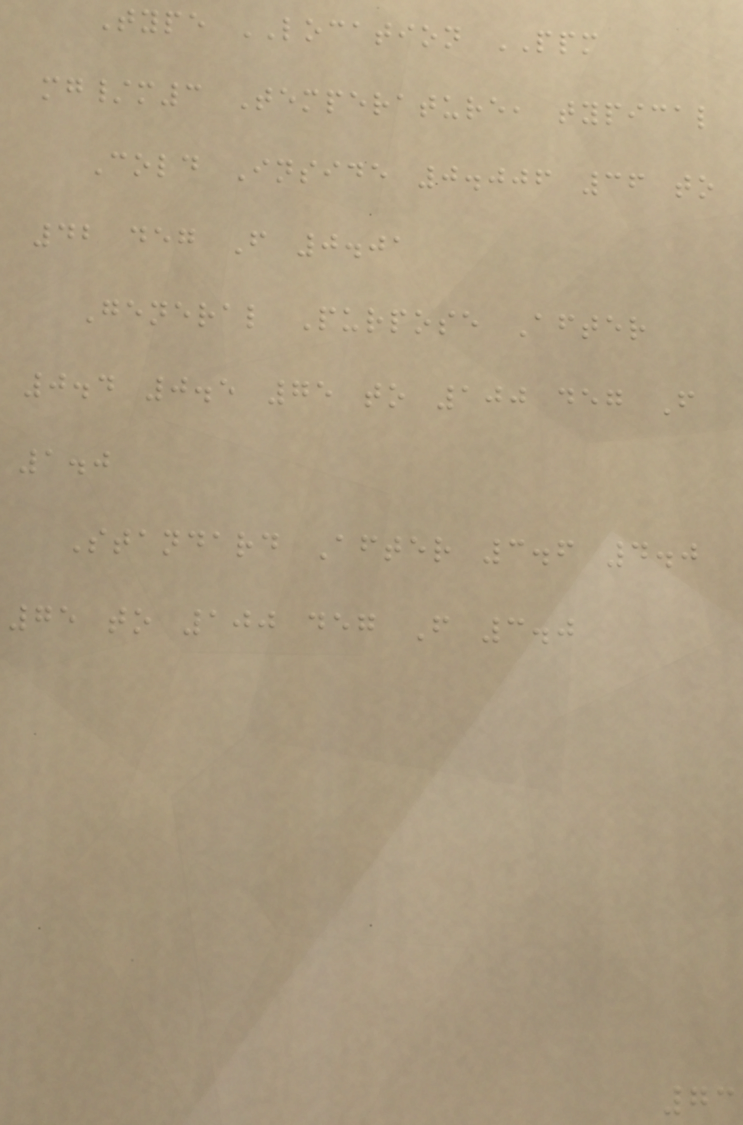Type LOCATION PPM
mg/m3 Temperature, typical
Cold Inside 0.006 36 to
42 deg F 0.01
General Purpose After
0.4 0.5 75 to 100 deg F
1.0
Standard After 3.6 4.0
75 to 100 deg F 3.0
73
